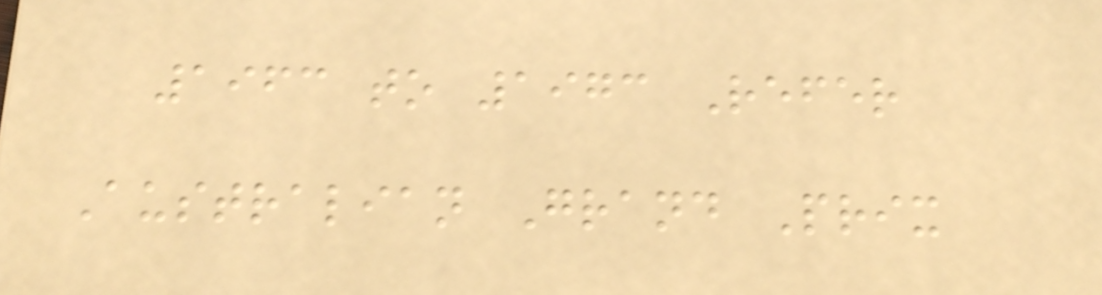1963 to 1973 Refer
Australian Grand Prix
